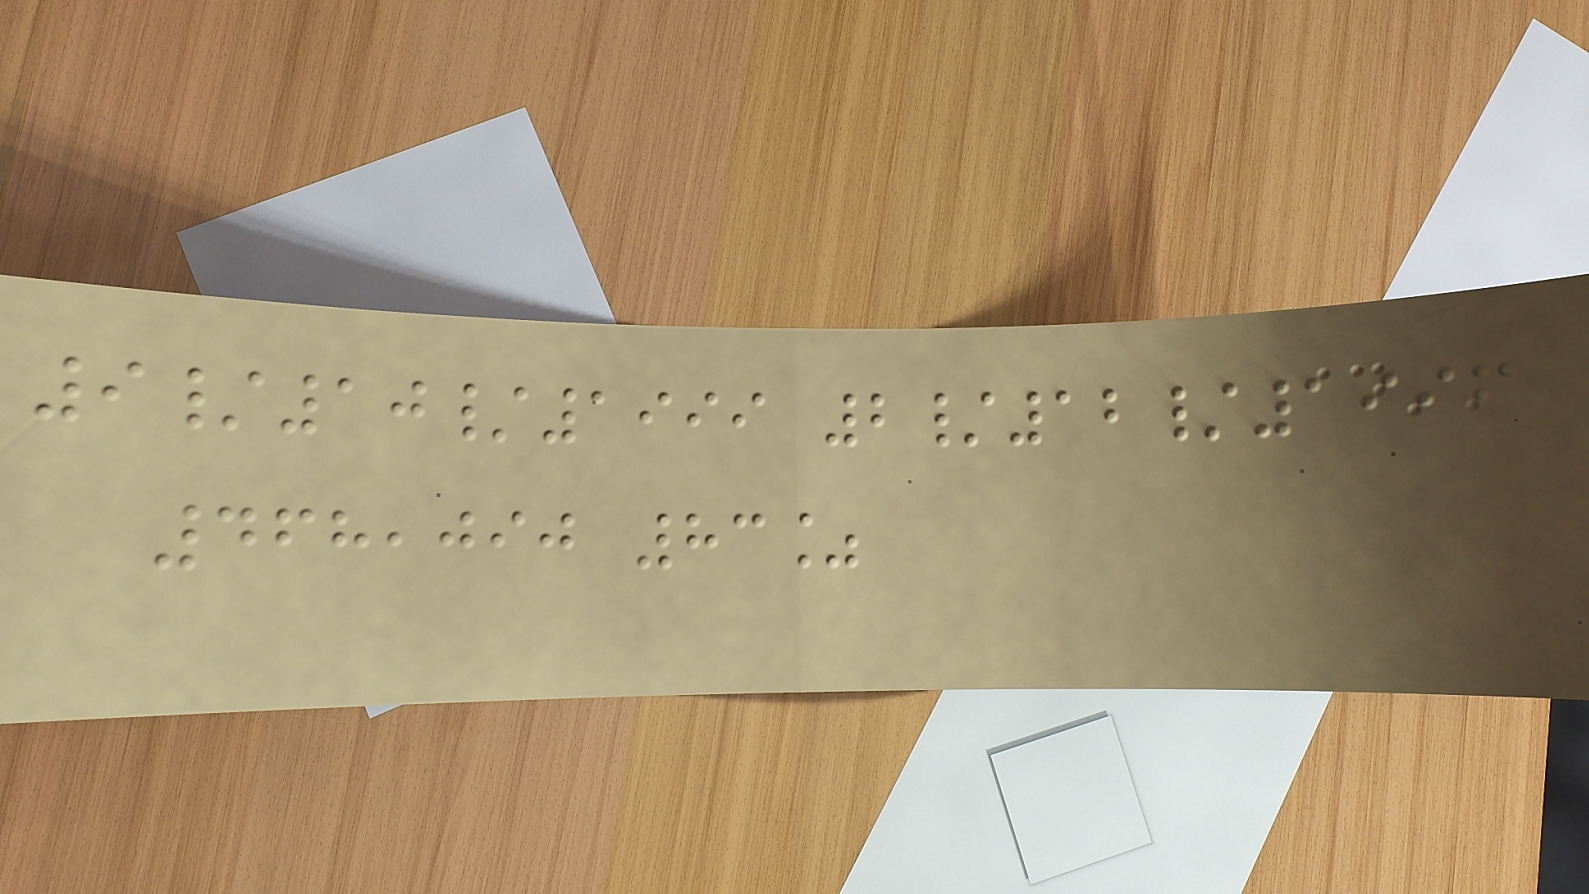9/10/1999 2/12/1996
468,090 83%
